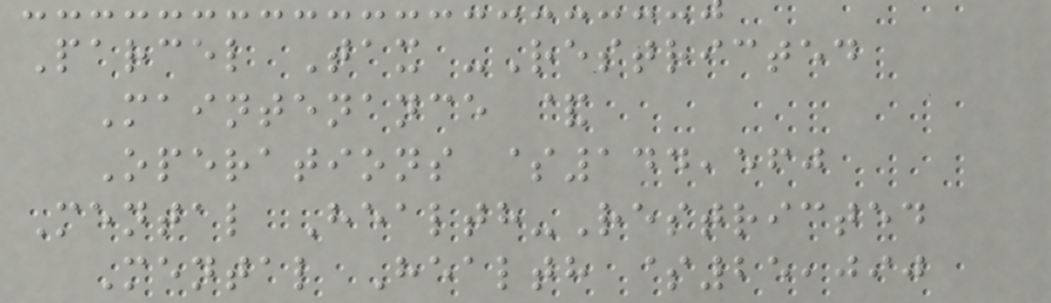Parcel Tax -Restricted
Maintenance &
Operations $144,560
Mental Health-Restricted
Mental Health $25,090
